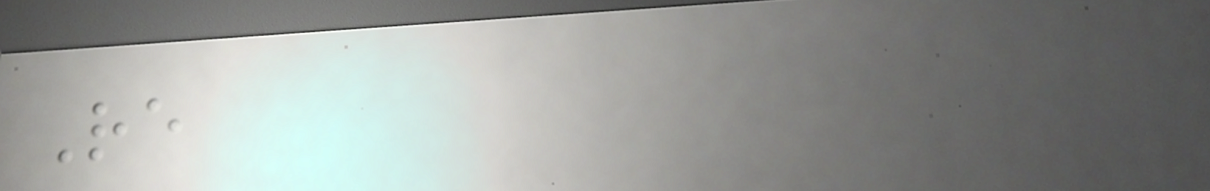Re
